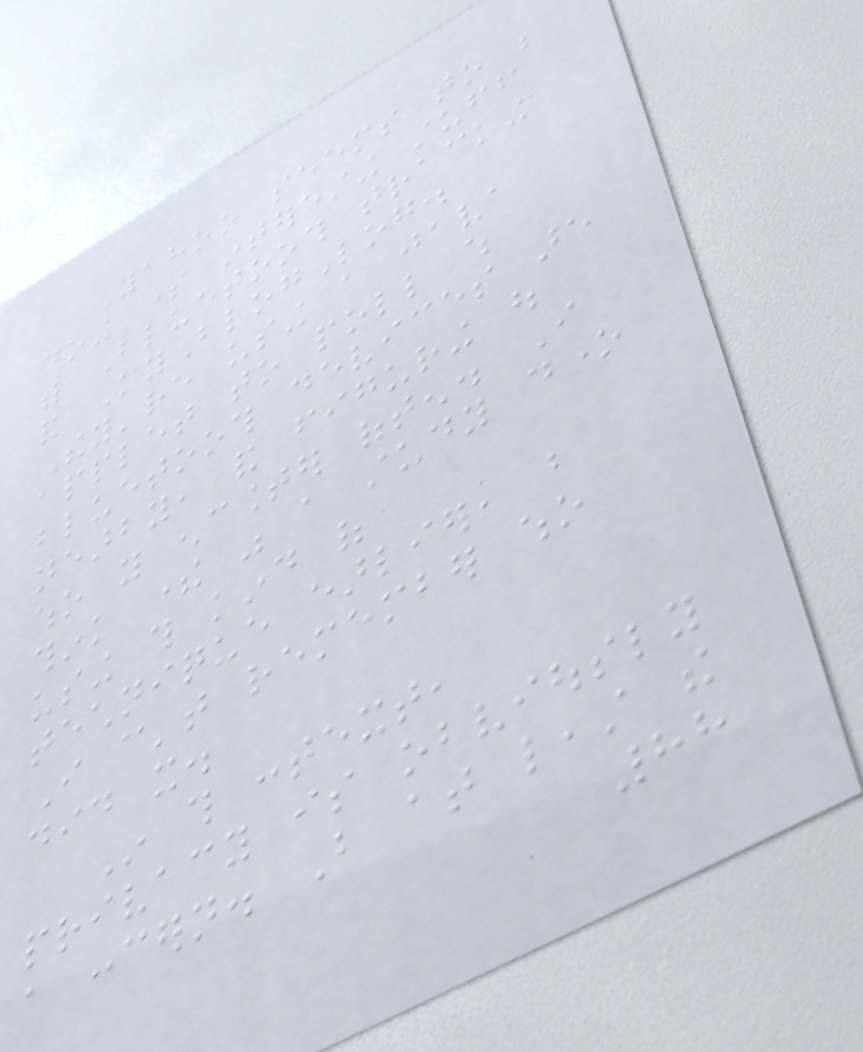Yahoo seems to be
doing some interesting stuff
with Bluetooth tracking
and MyBlogLog.
They're using a java
applet to poll which
bluetooth devices are
nearby, and figuring out
who you encounter often. I
think there was a study done
using this kind of
technique earlier, but
I can't remember who
did it.
In this context,
privacy is obviously
a concern. But at least the
88
